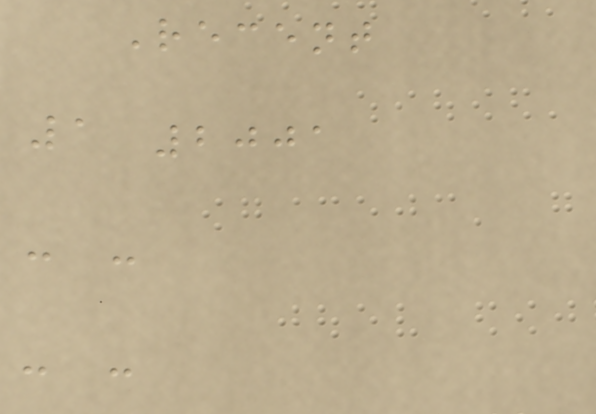Recent
1 2001
- -
- -
